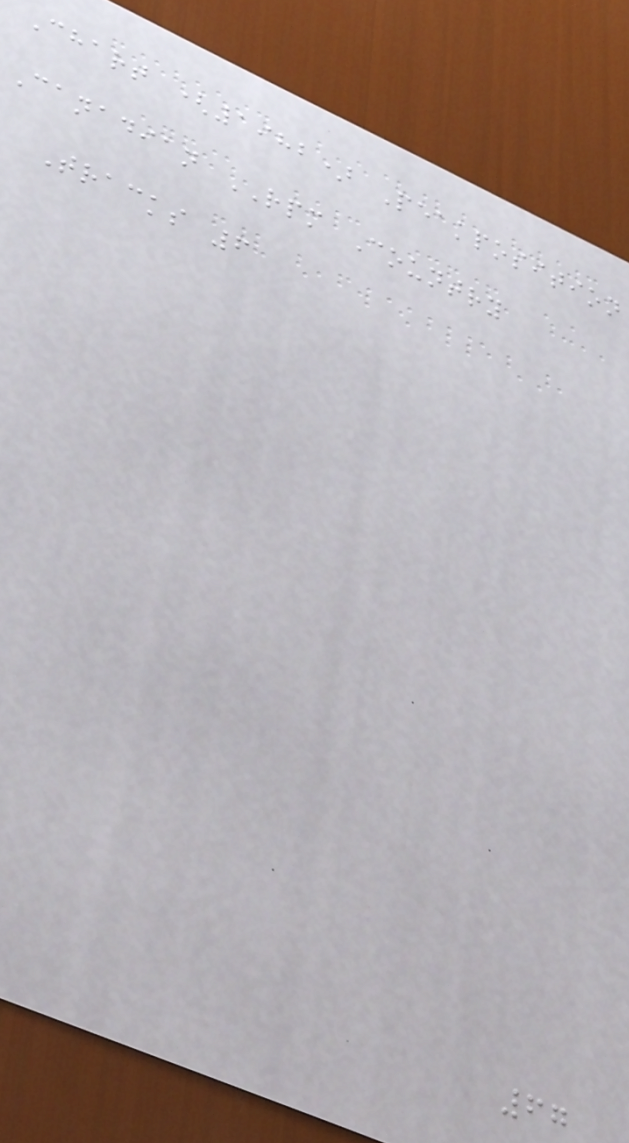Chart (1982) Peakposition
Canadian RPM Country
Tracks 6
67
